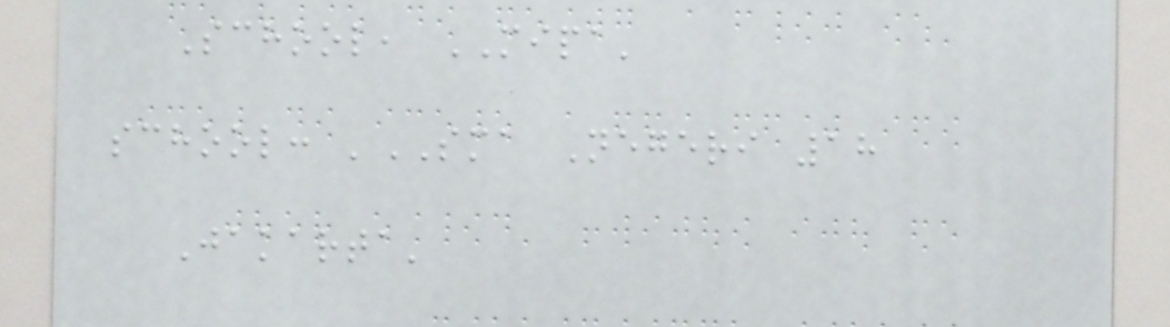School, MIPA'
school: 'SMA Negeri 18
Jakarta'
